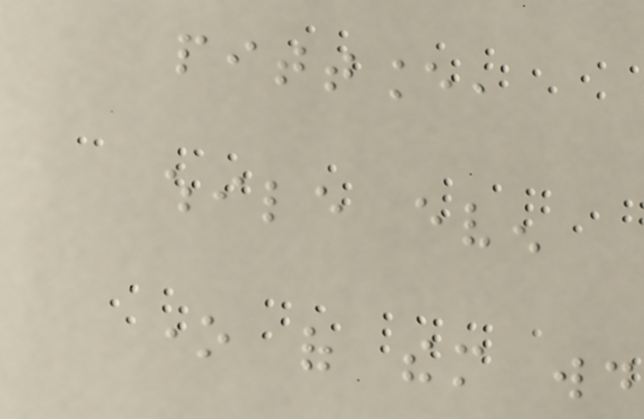pittance,
while even
one of them would
